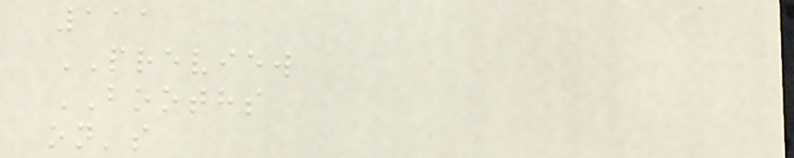111
PREVIEW
BOOTHS
on's
